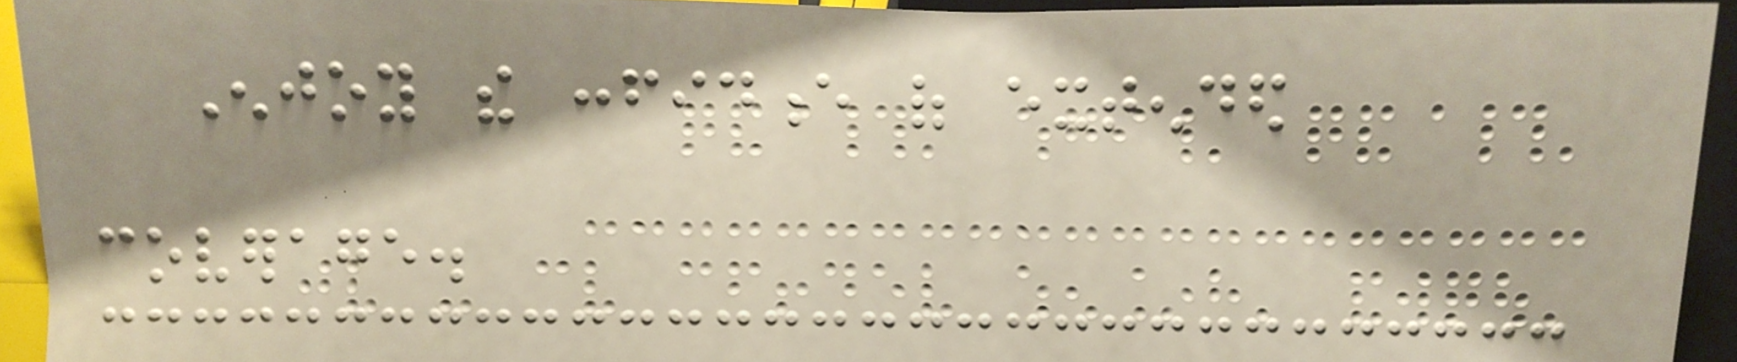Enjoy the confidence of extended
coverage.
